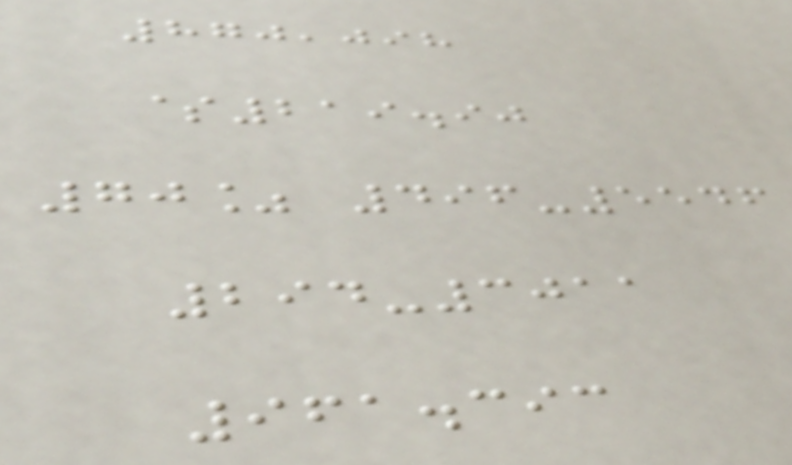870,098
$219.90
70% 496-5546
294-3011
961.393
